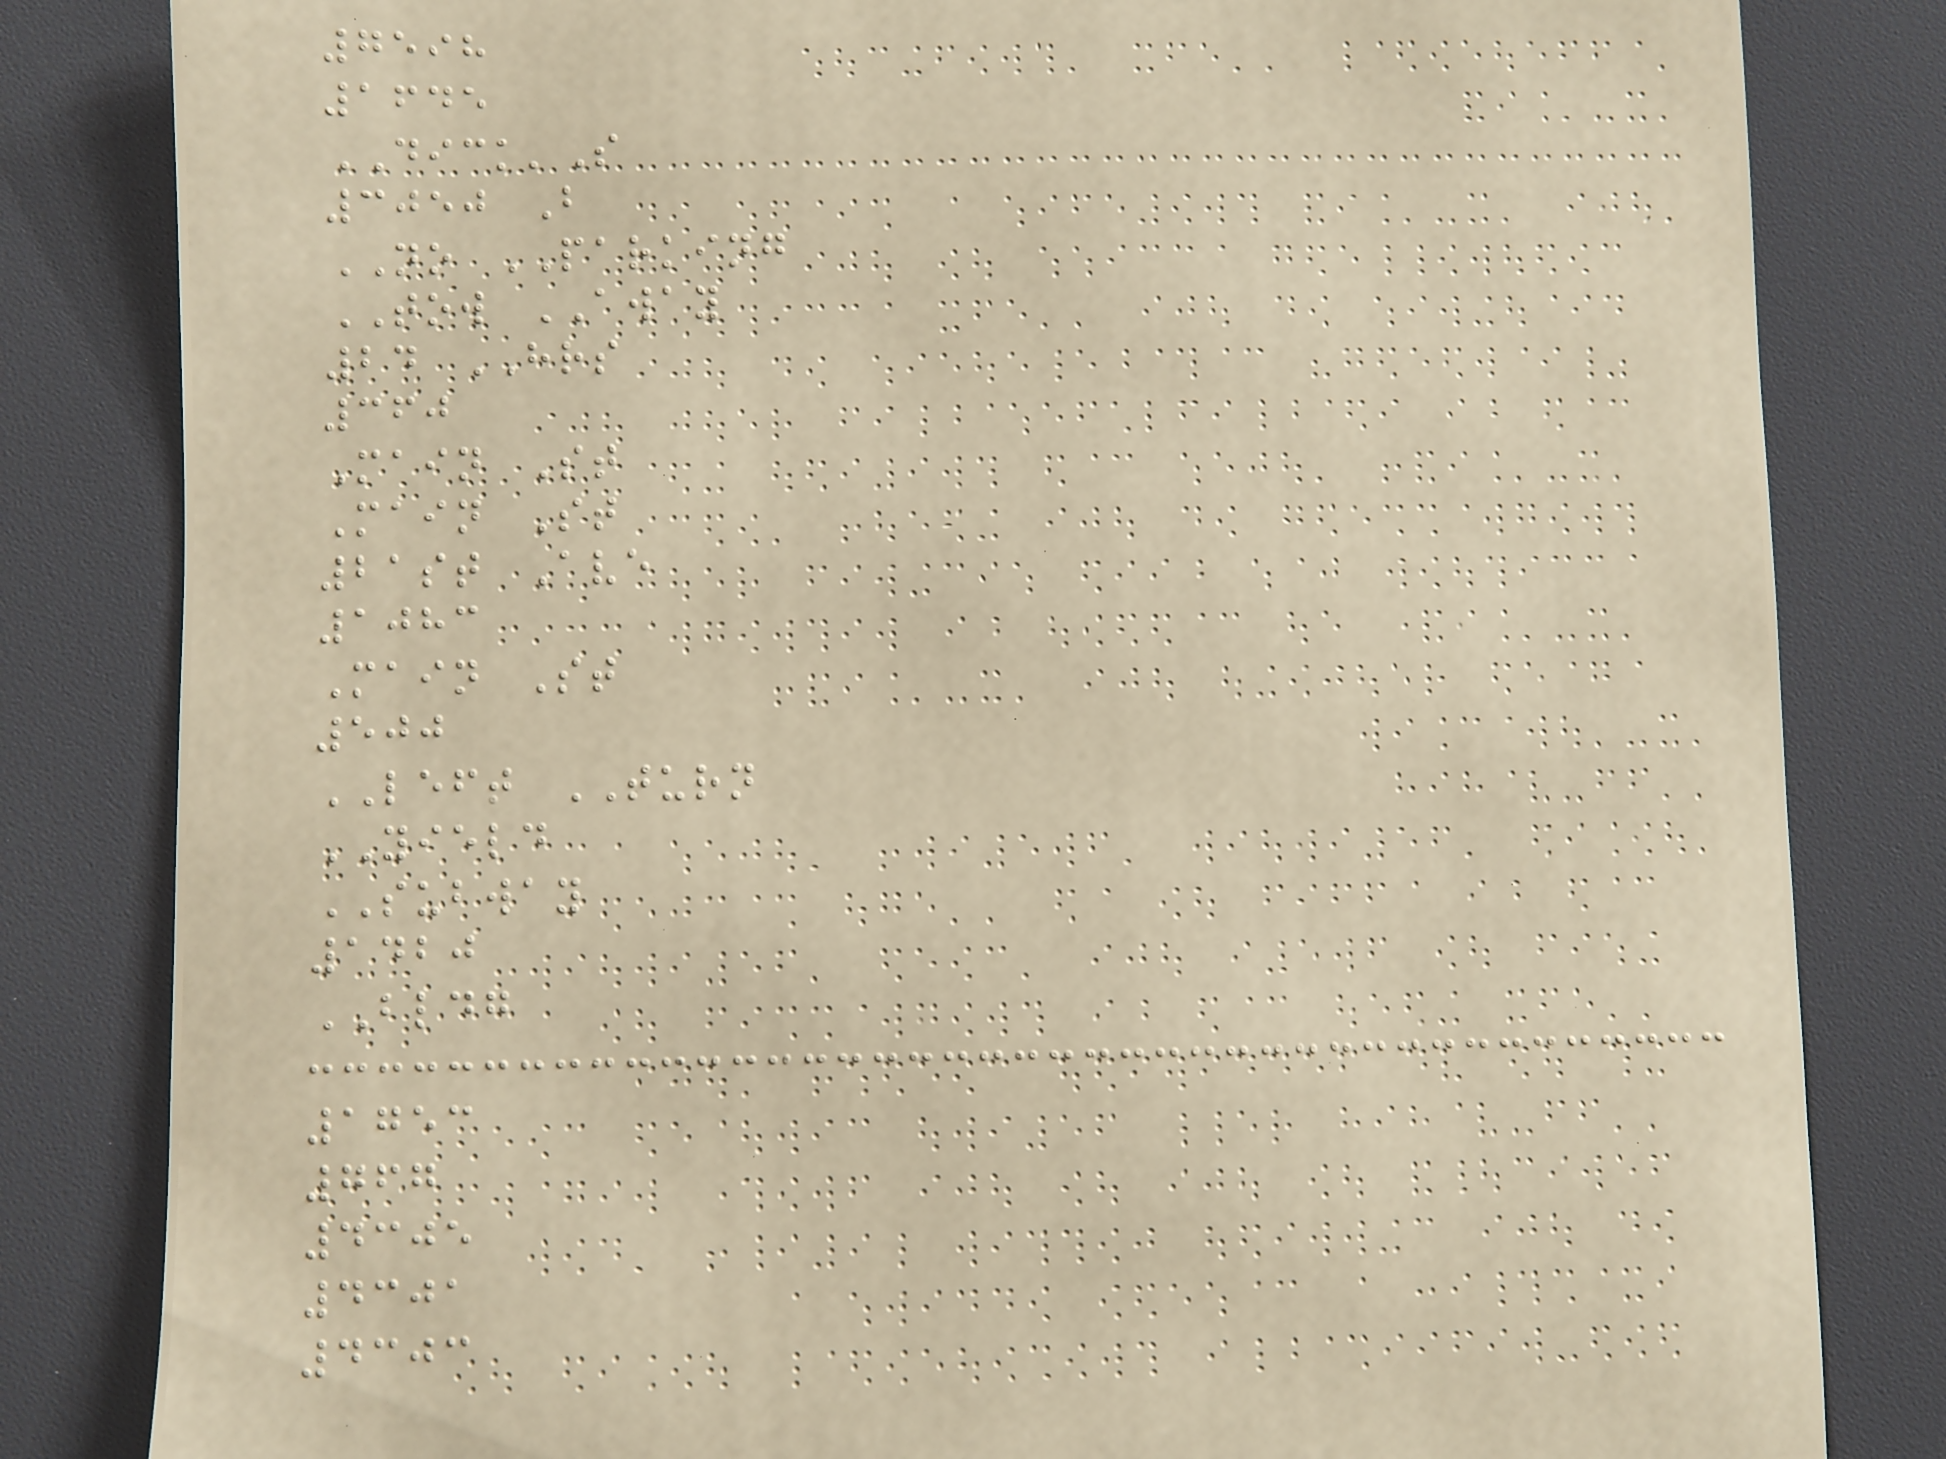7598
1645
DICK'S
3050 B
NO PARKING
TOW AWAY
24 HRS
360
Main St
Main St
21st Ave
1083
Main St
500
LEFT TURN
YIELD
SUBWAY
1420
BLDG
1753
767
4305
4301
4303
